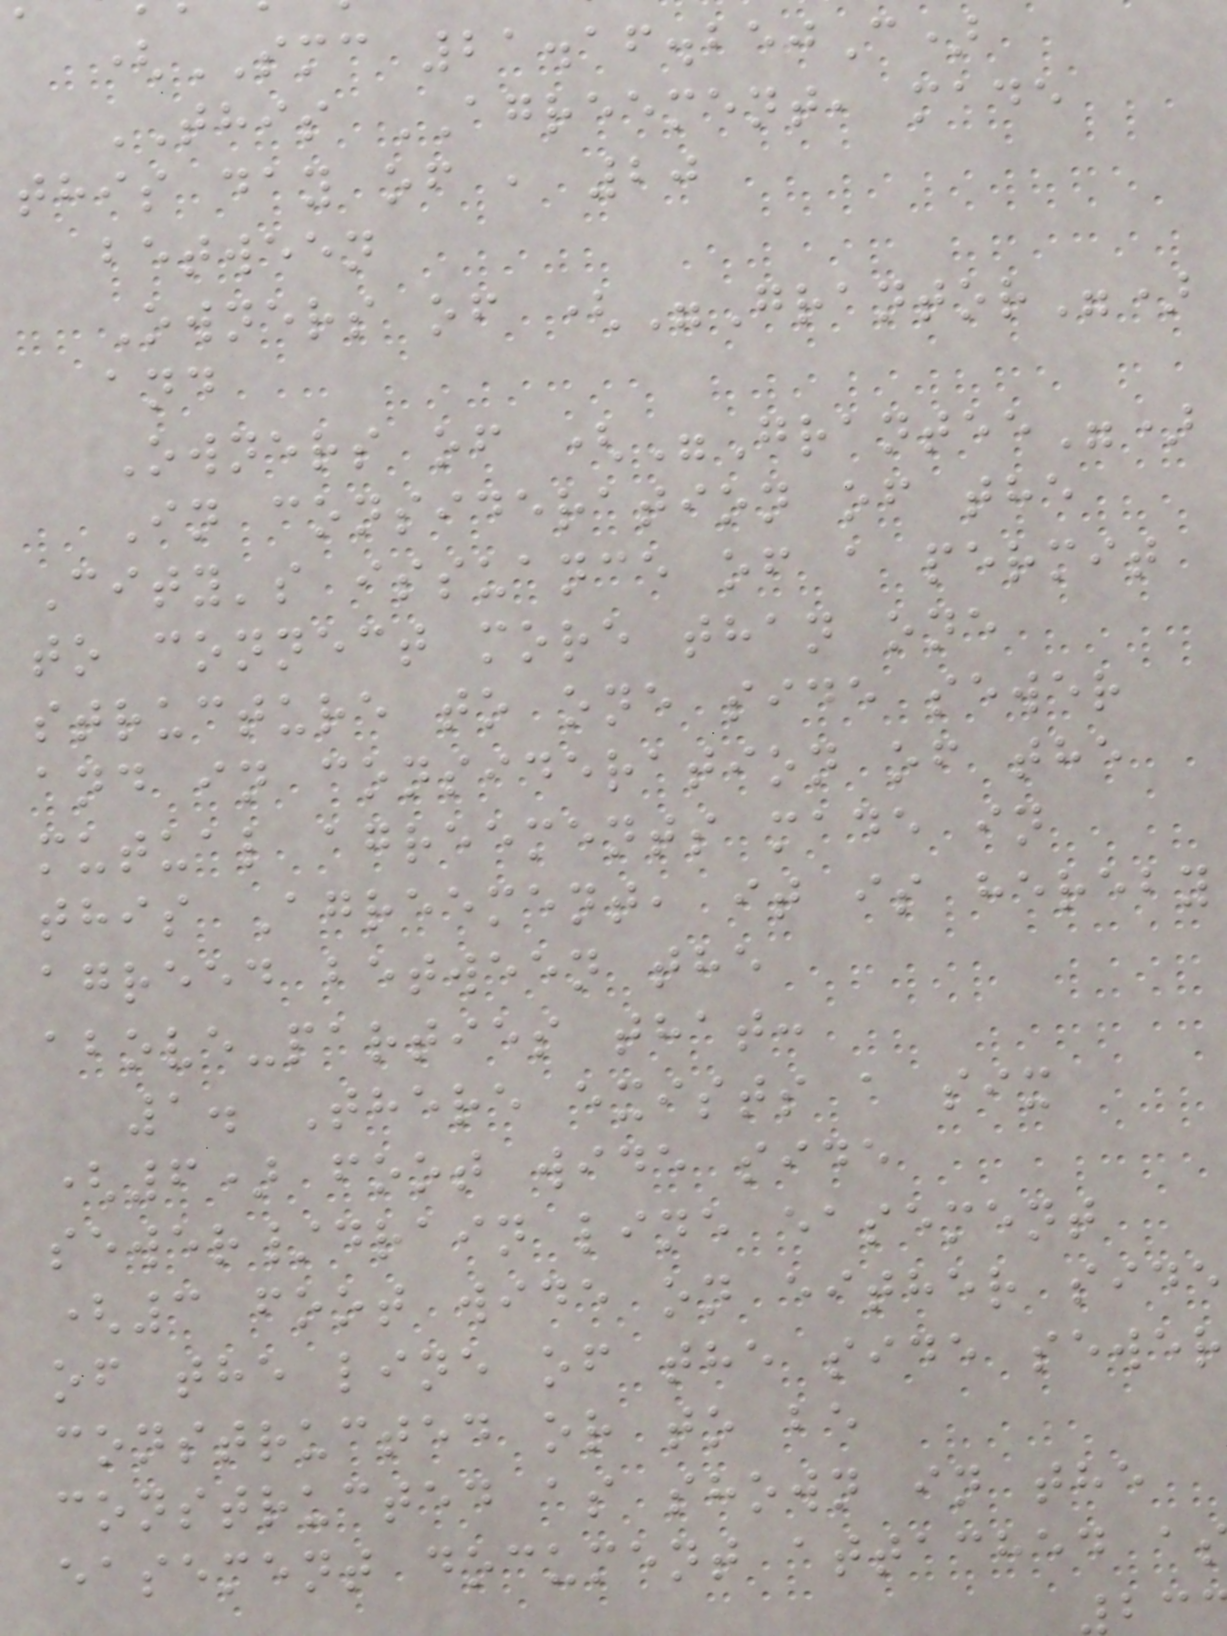(SMC 21.16.250C)
THIS AGREEMENT, made
this day of , 20
between
Owners of ("Grantor")
and
Owners of ("Grantee")
In consideration of the
City's issuance of a permit
to connect more than one
structure to one side sewer
and in consideration of the
mutual agreements made in
this Agreement, it is hereby
agreed between the
above-parties that:
1. There exists a six
(6) foot wide side
sewer/drain line easement
(3 foot wide on either side
of the line of the side sewer
constructed or to be
constructed as shown in the
easement document attached a
